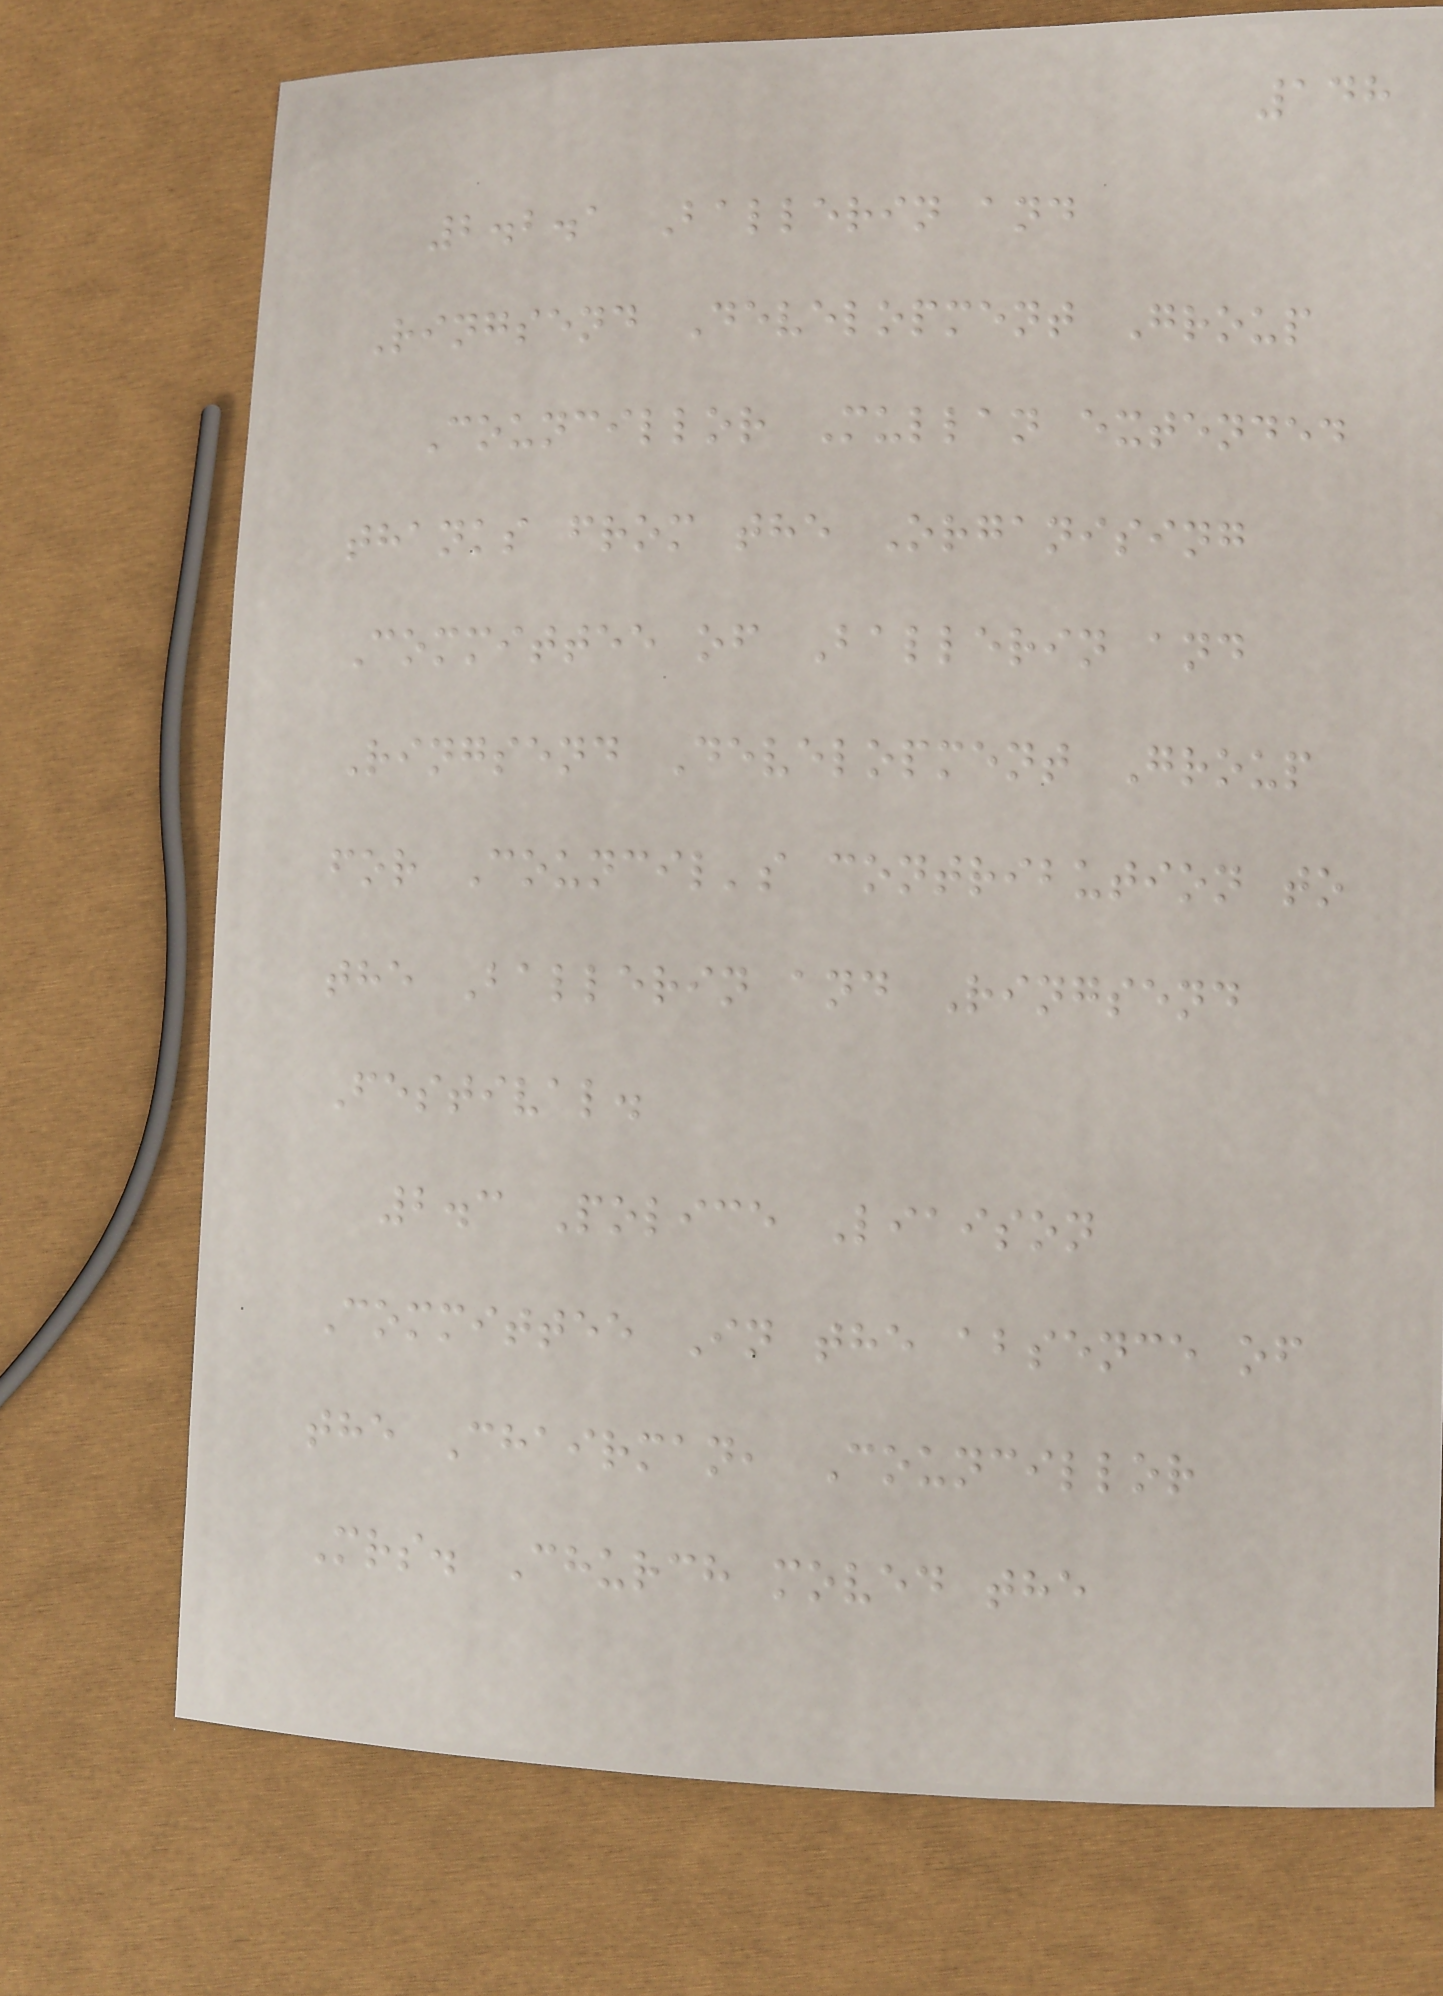148
2.2.1 Ballerin and
Ringsend Development Group
Councillor Mullan extended
thanks from the Organising
Committee of Ballerin and
Ringsend Development Group
for Council's contribution to
the Ballerin and Ringsend
Festival.
2.3 Police Liaison
Committee In the absence of
the Chairman, Councillor
Mrs. Church moved the
